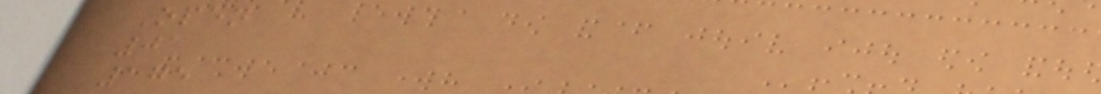Open
01
175
